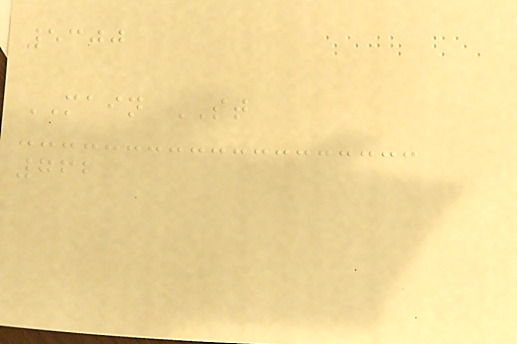5300
MAIN ST
762
